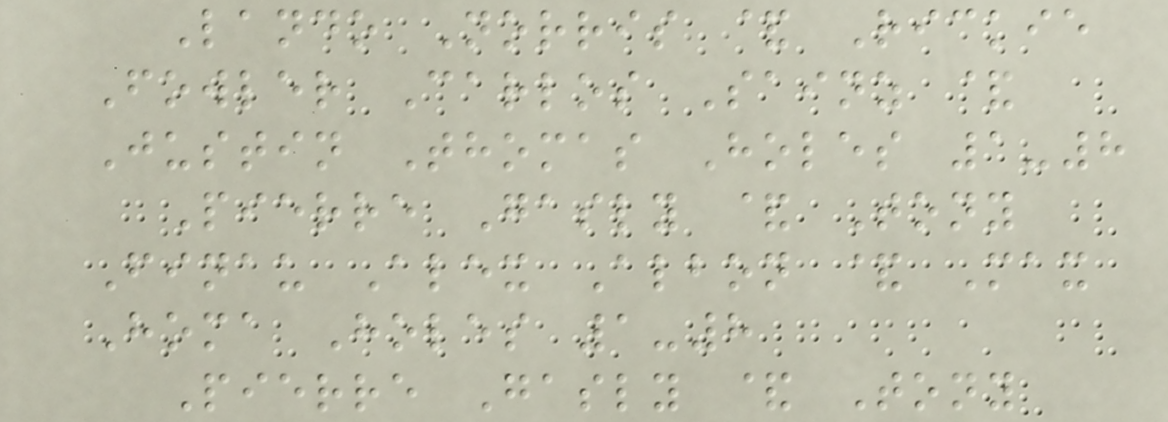Lando Norris & Rickie
Fowler Carlos Sainz &
Justin Thomas Holes 1-8
Pierre Gasly & Tony
Finau Alex Albon & Max
Homa Holes 1-8
Pierre Gasly & Tony
